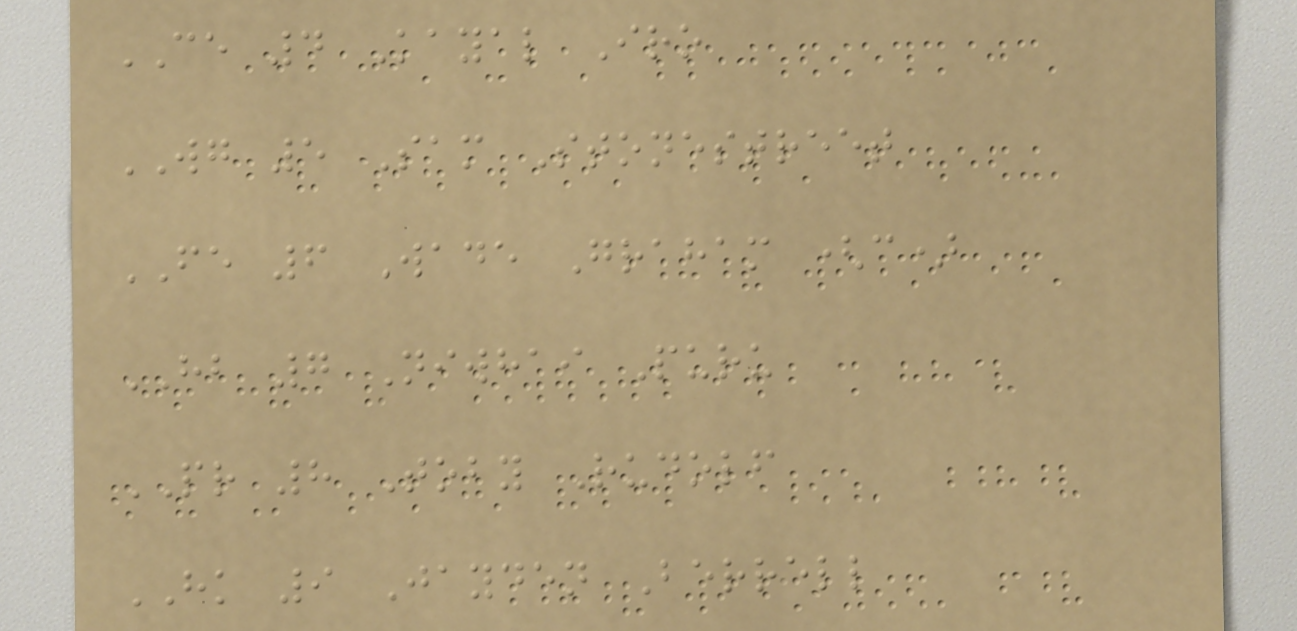CE 4 Kayal Iro
WG 5 Sam Stonestreet
FE 6 Wade Graham (c)
HB 7 Niwhai Puru
PR 8 Toby Rudolf
HK 9 Jayden Berrell
